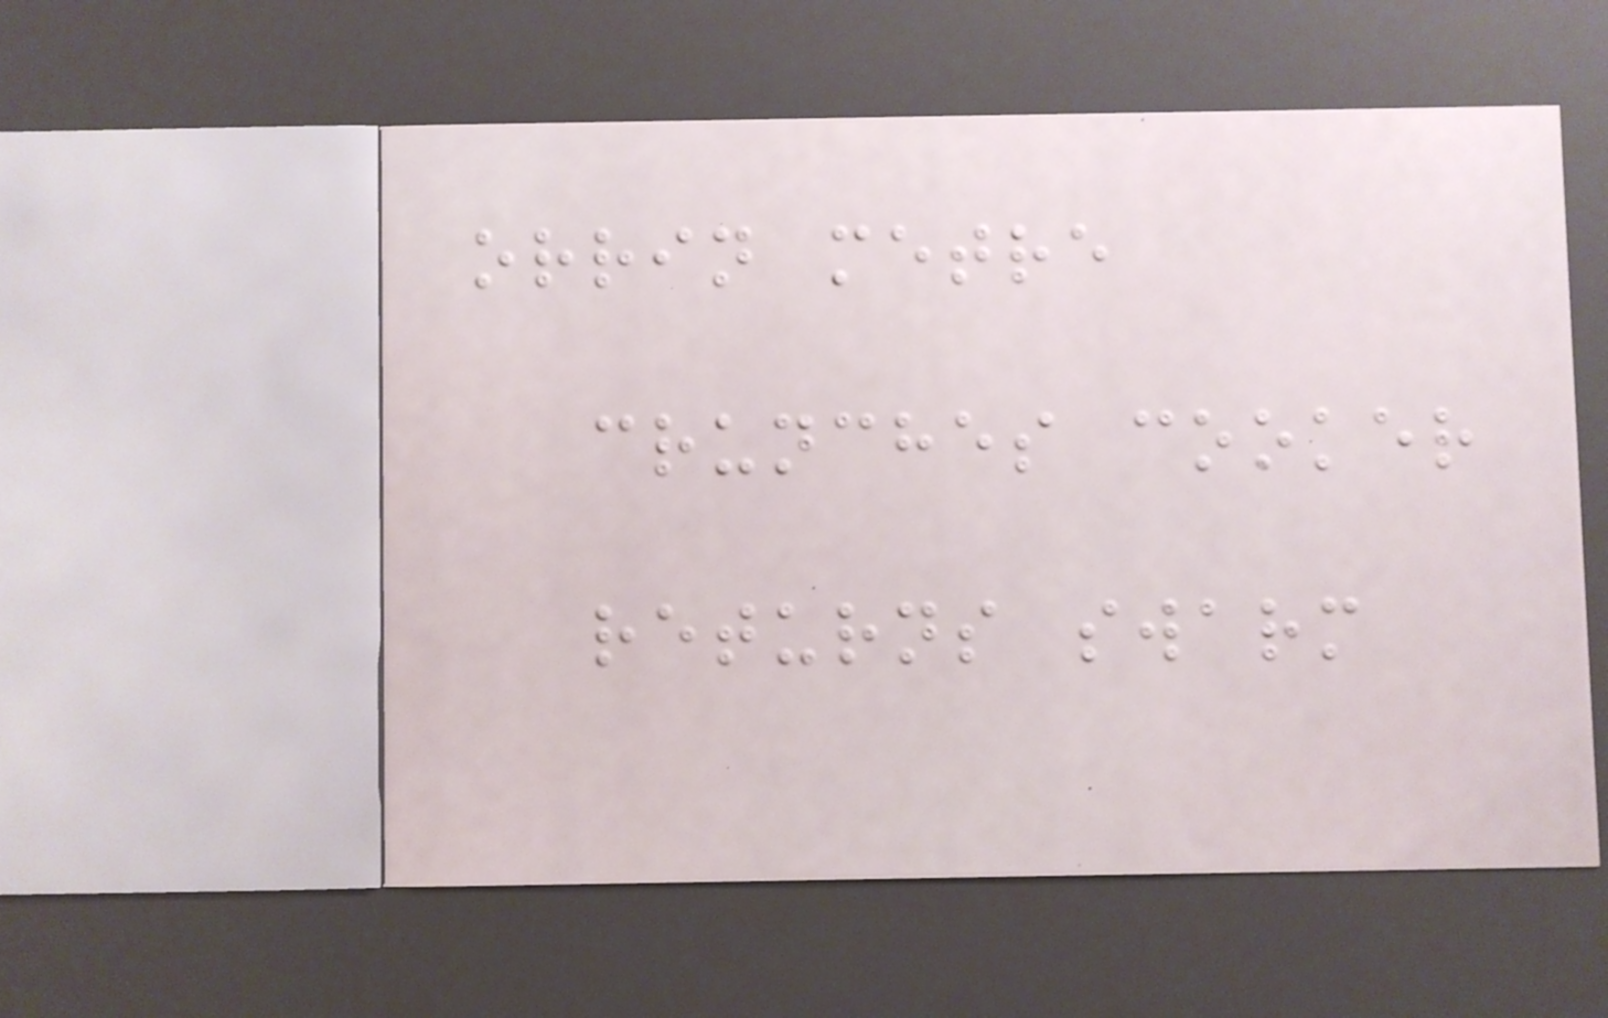orrin metre
crunches cooker
returns swarm
